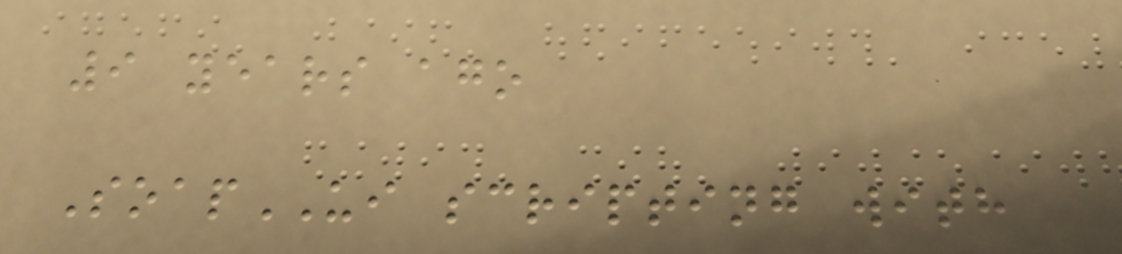9 years ago
SoapUI scripting with
